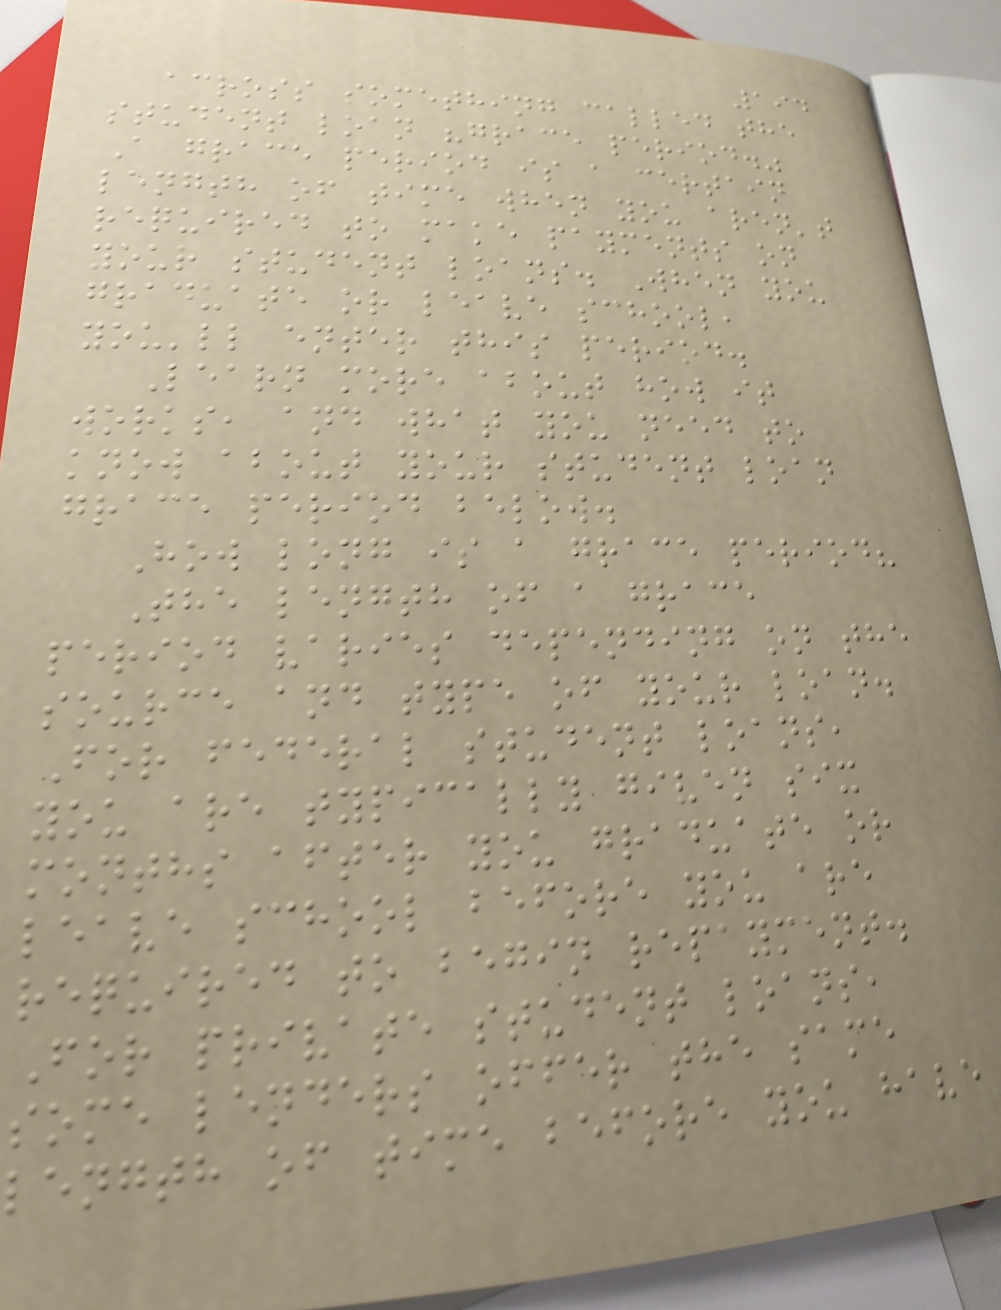194
across something called the
student loan "grace period."
A grace period is a certain
length of time when you aren't
required to make payments on
your student loans. When you
graduate or leave school,
you'll enter this period.
Learn more about how it
works, and what you need to
know about your student loan
grace period below.
How long is a grace period?
The length of a grace
period varies depending on the
source and type of your loan.
For federal student loans,
you are typically given six
months after you graduate or
leave school before you are
required to begin repayment.
For private student loans,
some lenders offer the same
length of time before you have
